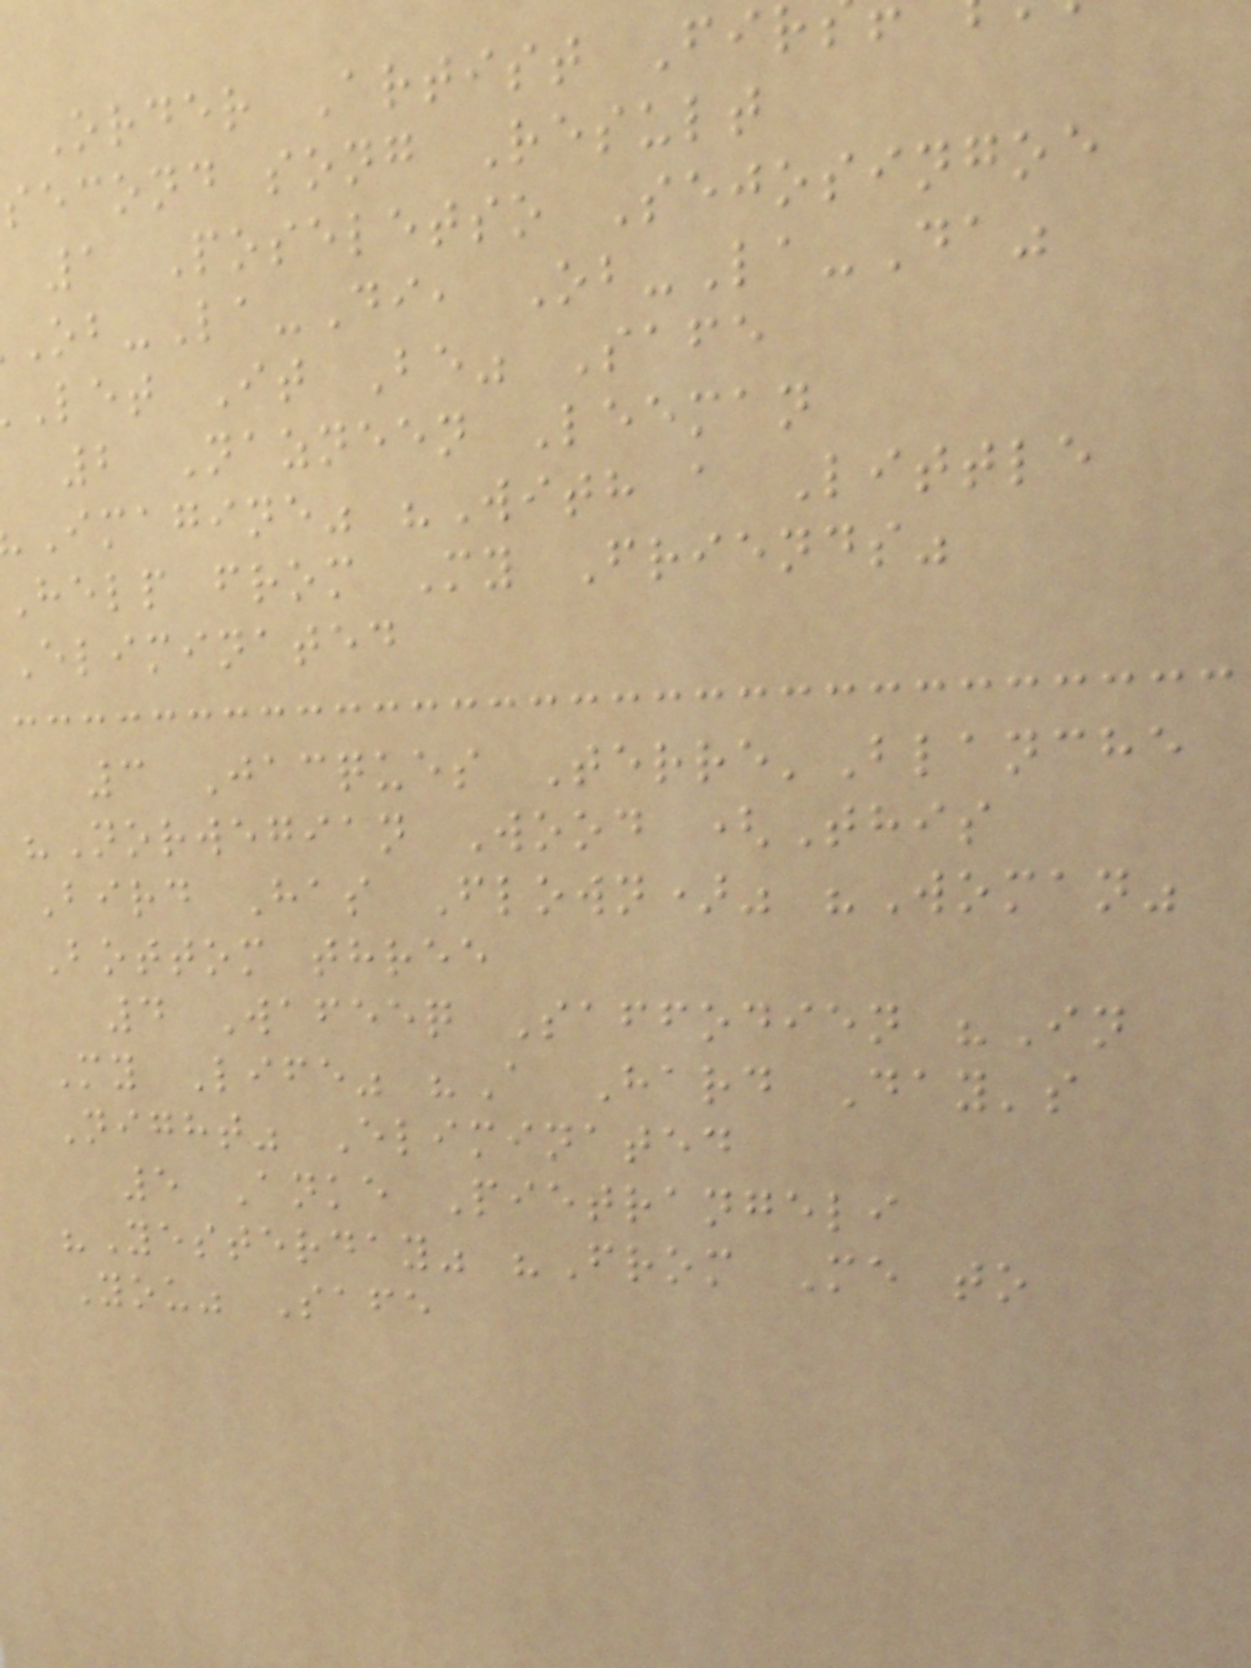Order Artist Fir
second song Result
1 Poseletso Sejosingoe
Ob-La-Di, Ob-La-Da"
Let It Be" Safe
2 Nazneen Leeman
Imagine" "With a Little
Help from My Friends"
Eliminated
3 Jacques Terre'Blanche
"Norwegian Wood (This
Bird Has Flown)" "Woman"
Bottom three
4 Wafeeq Saffodien "In
My Life" "A Hard Day's
Night" Eliminated
5 Anke Pietrangeli
"Yesterday" "From Me to
You" Safe
